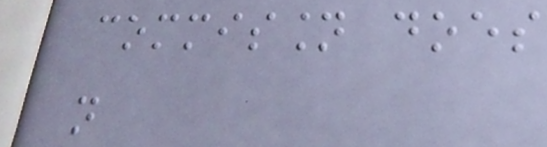commission does
not
